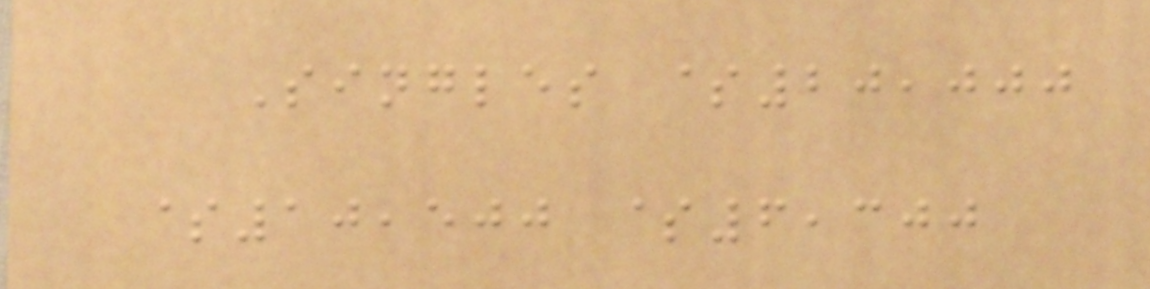Singles $20,000
$10,500 $6,300
